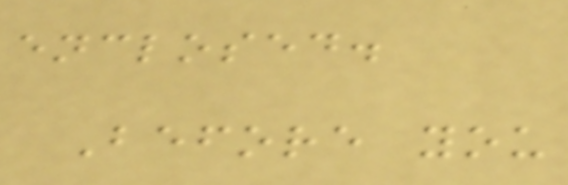enclosed.
Before you
